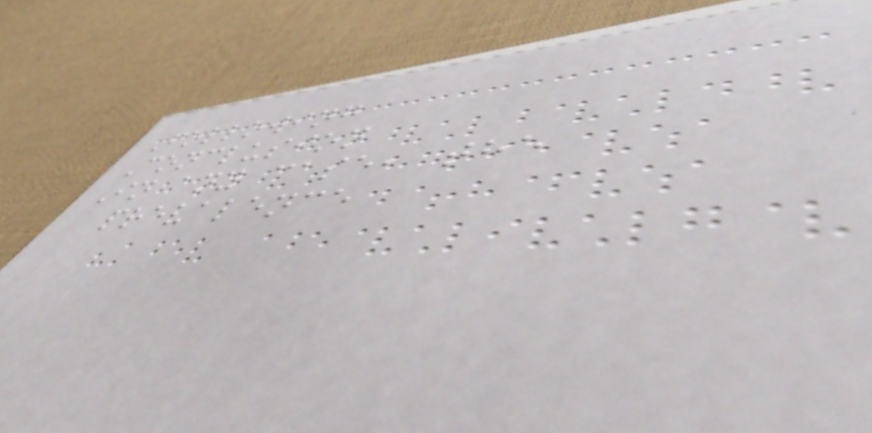Following
Conclusion
In any case, the
prevalence
